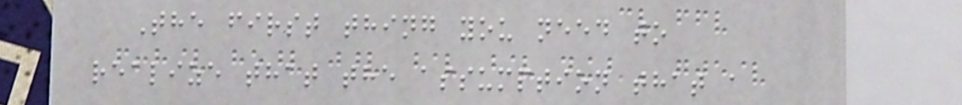The first thing you need to
realize that the assumption that a
